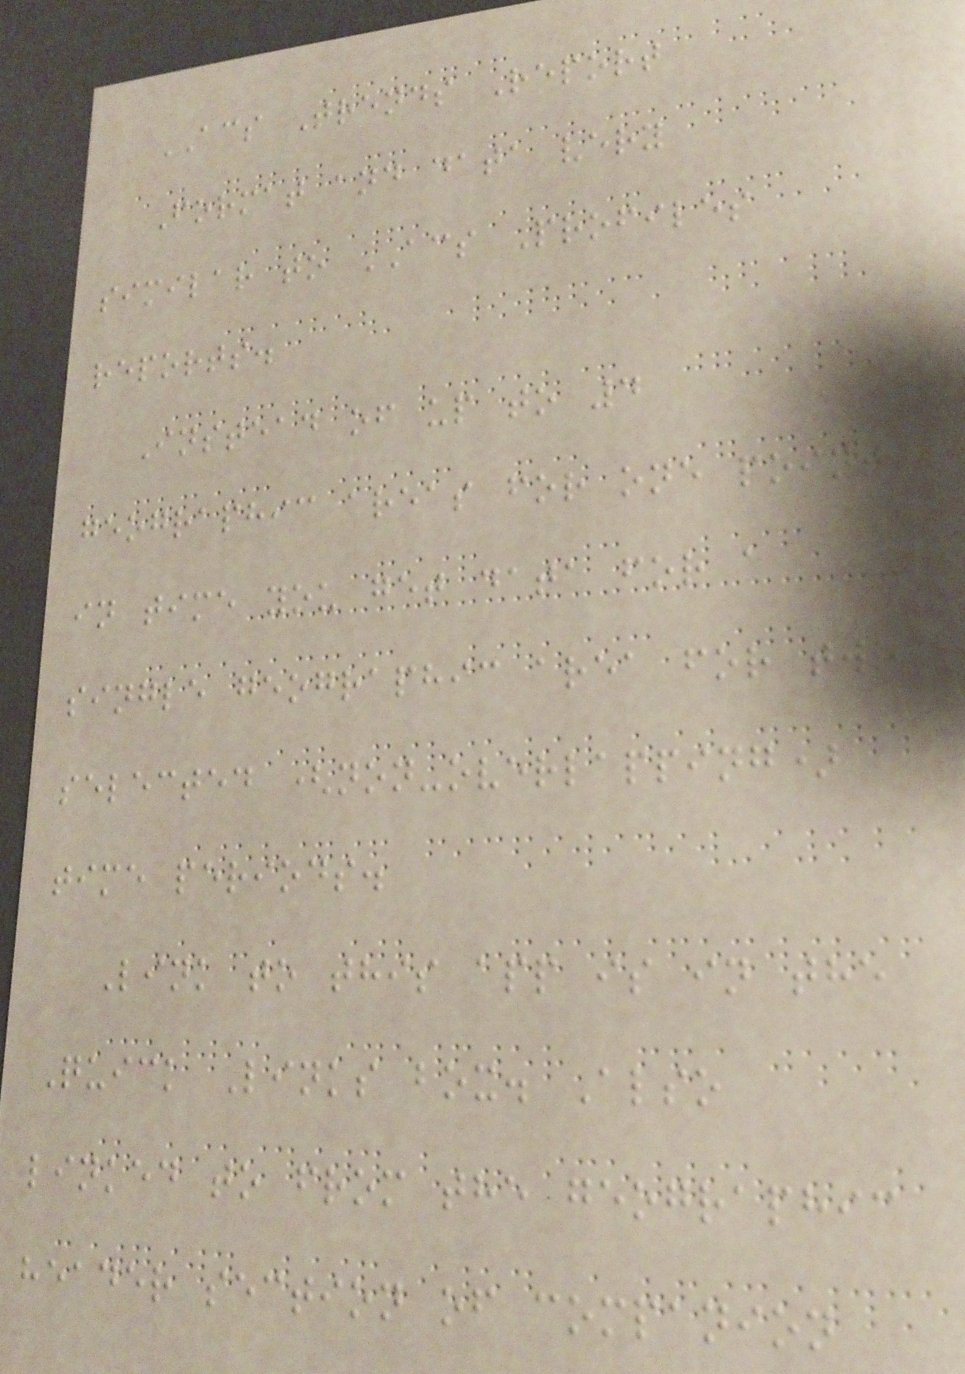ACS Trends Report
Format and data very
similar to ACS Profiles
reports.
Instead of up to 4
geographic areas for one point
in time you get data for a
single geographic area for two
selected (non-overlapping)
time periods.
Link to this app is in the
Quick Links box. Also
linked to from the geographic
header section of companion
